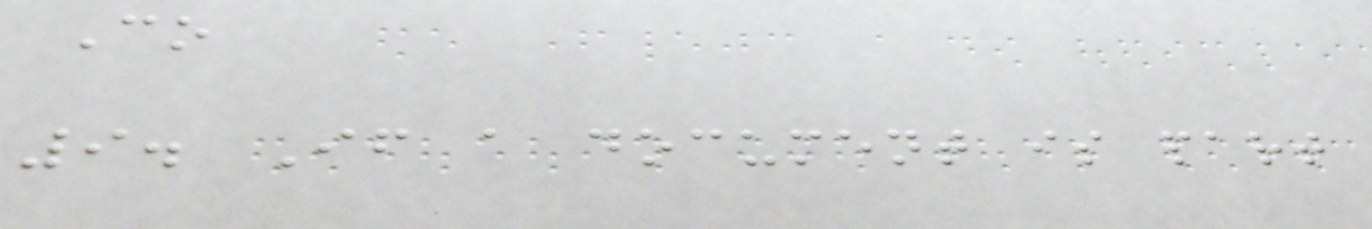Co
9. If a document is part
